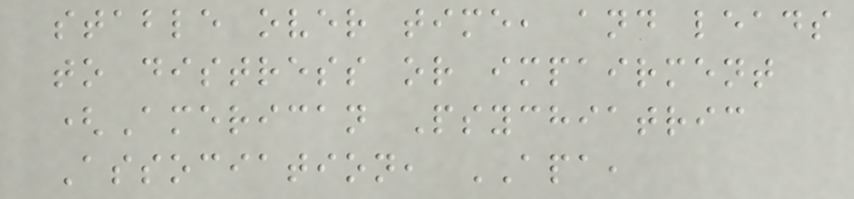stable over time, and leads
to distress or impairment
(American Psychiatric
Association, APA,
